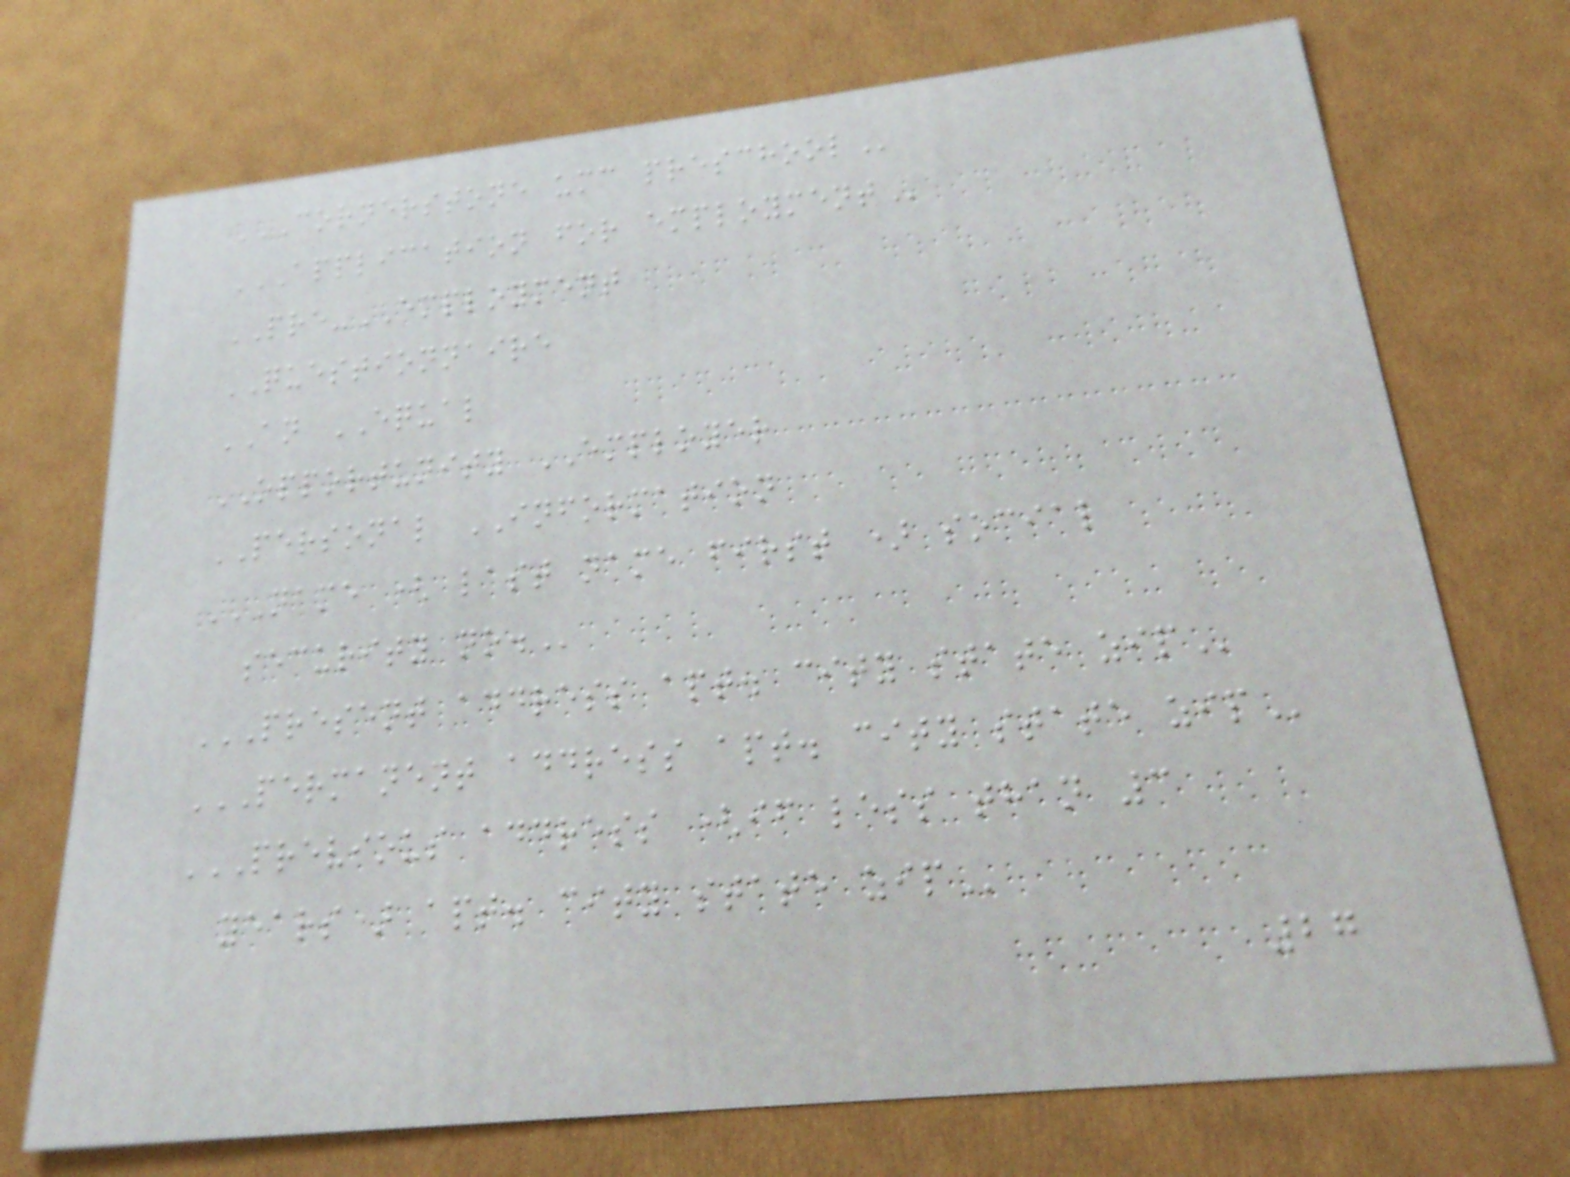CORNERSTONE UMC PRESCHOOL
APPLICATION FOR EMPLOYMENT
PRE-EMPLOYMENT
QUESTIONNAIRE
AN EQUAL
OPPORTUNITY EMPLOYER
PERSONAL INFORMATION
NAME ( LAST NAME FIRST ) SOCIAL
SECURITY NO.
PRESENT ADDRESS APT. CITY STATE ZIP
PERMANENT ADDRESS APT. CITY STATE ZIP
PREVIOUS ADDRESS (IF LESS THAN 3
YEARS) APT. CITY STATE ZIP
27
